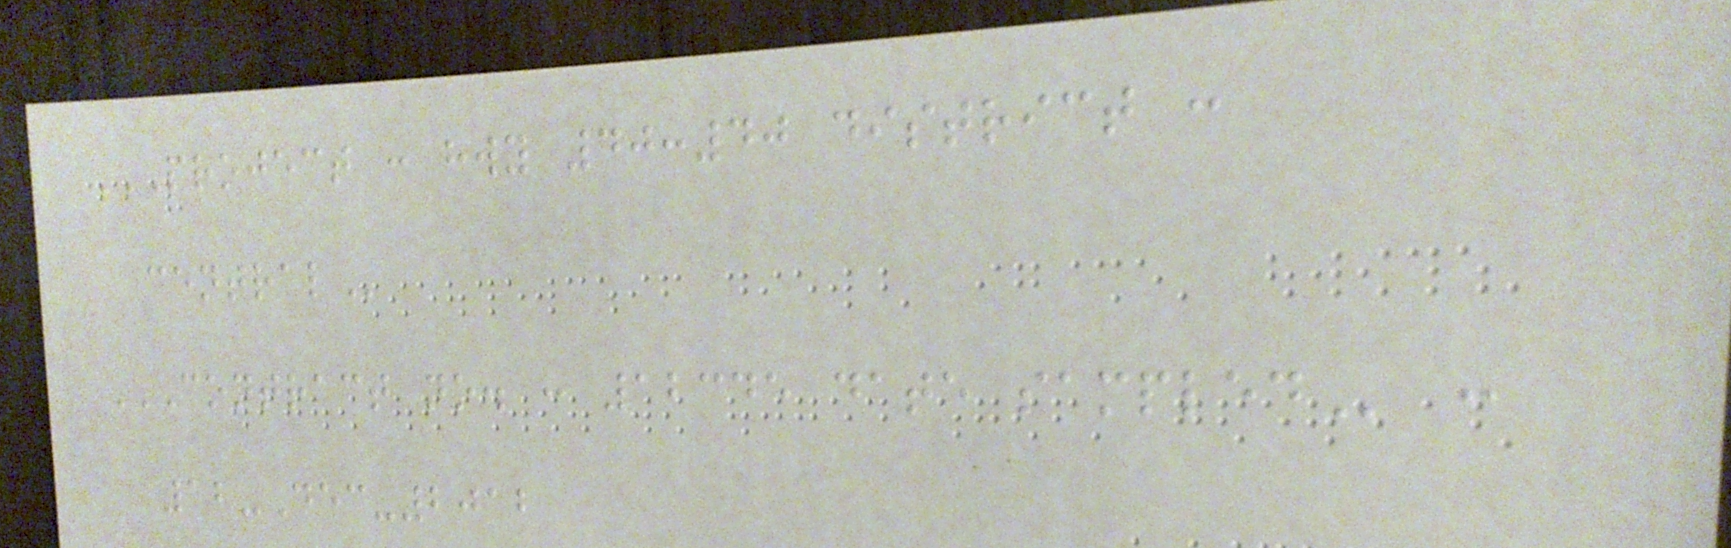PROJECT : HWY 40:40 DISTRICT :
CENTRAL
CONTRACT NO. : 12345 DATE SAMPLED :
12-Dec-2012
